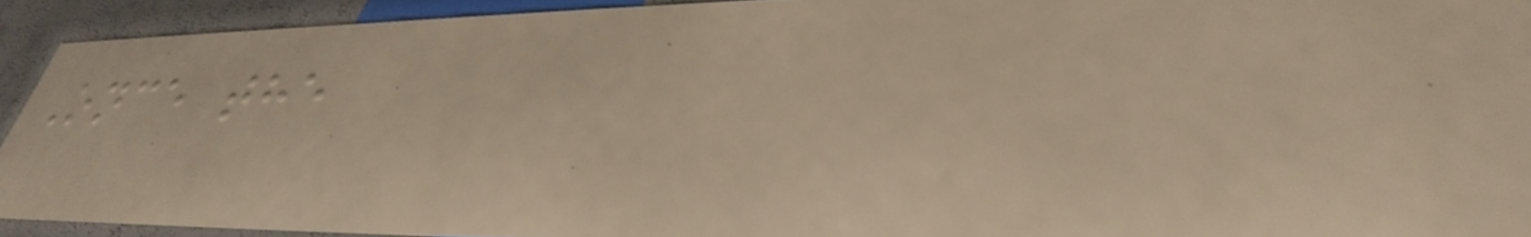Once the
